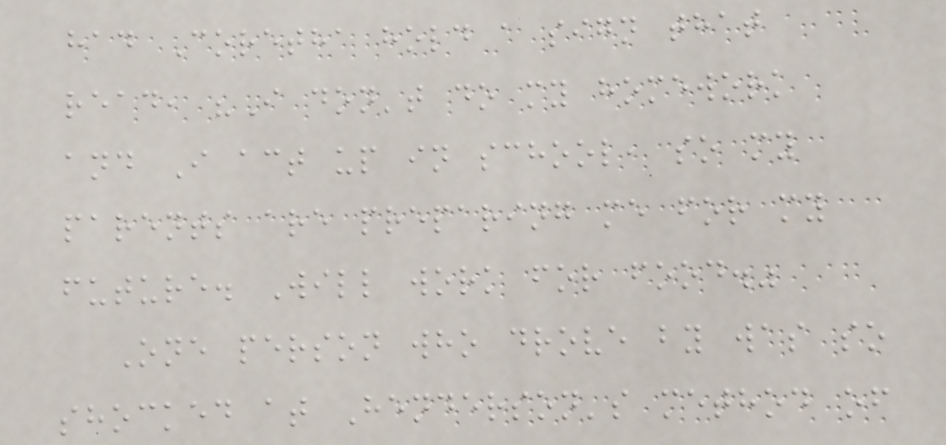had Coretha hold a sign that
read, "I don't do my homework
and I act up in school, so my
parents are preparing me for my
future. Will work for food."
One person who drove by was so
shocked at Henderson's method of
